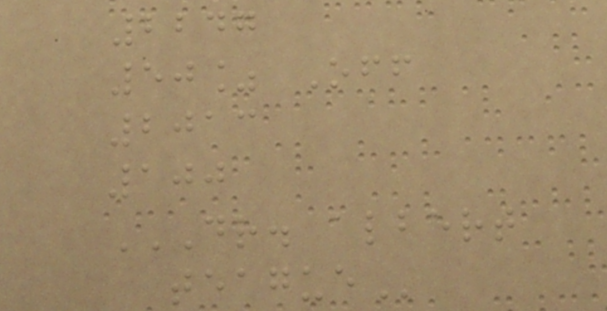2247
50% Off
2013
100
DR. ALBERT
TEAGUE
